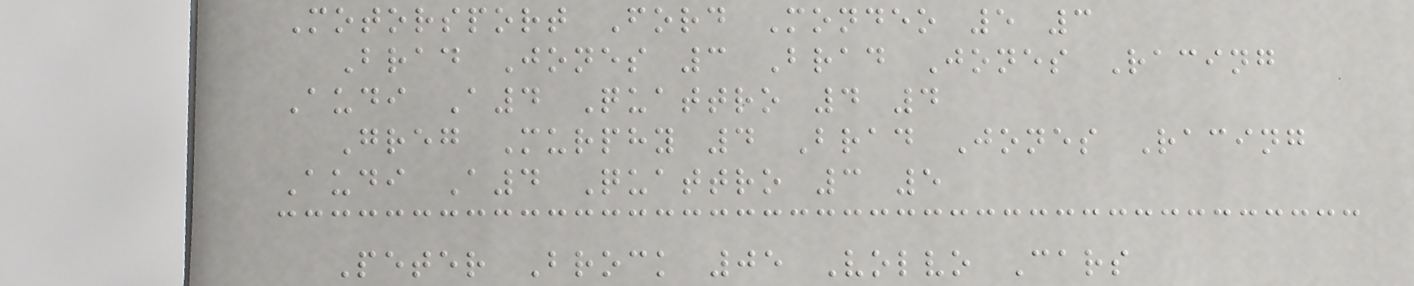Motorsport Ford Mondeo 5 3
Brad Jones 3 Brad Jones Racing
Audi A4 Quattro 4 4
Greg Murphy 4 Brad Jones Racing
Audi A4 Quattro 3 5
Peter Brock 05 Volvo Cars
